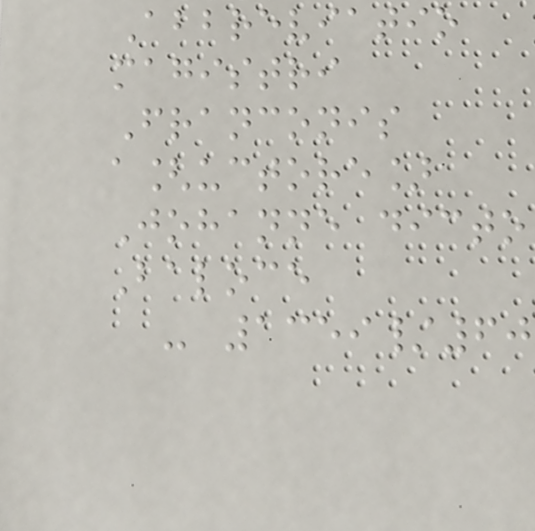Abbreviatio
magistri
Franconis
a[uctore]
Johanne dicto
Baloce
- 1359/60
